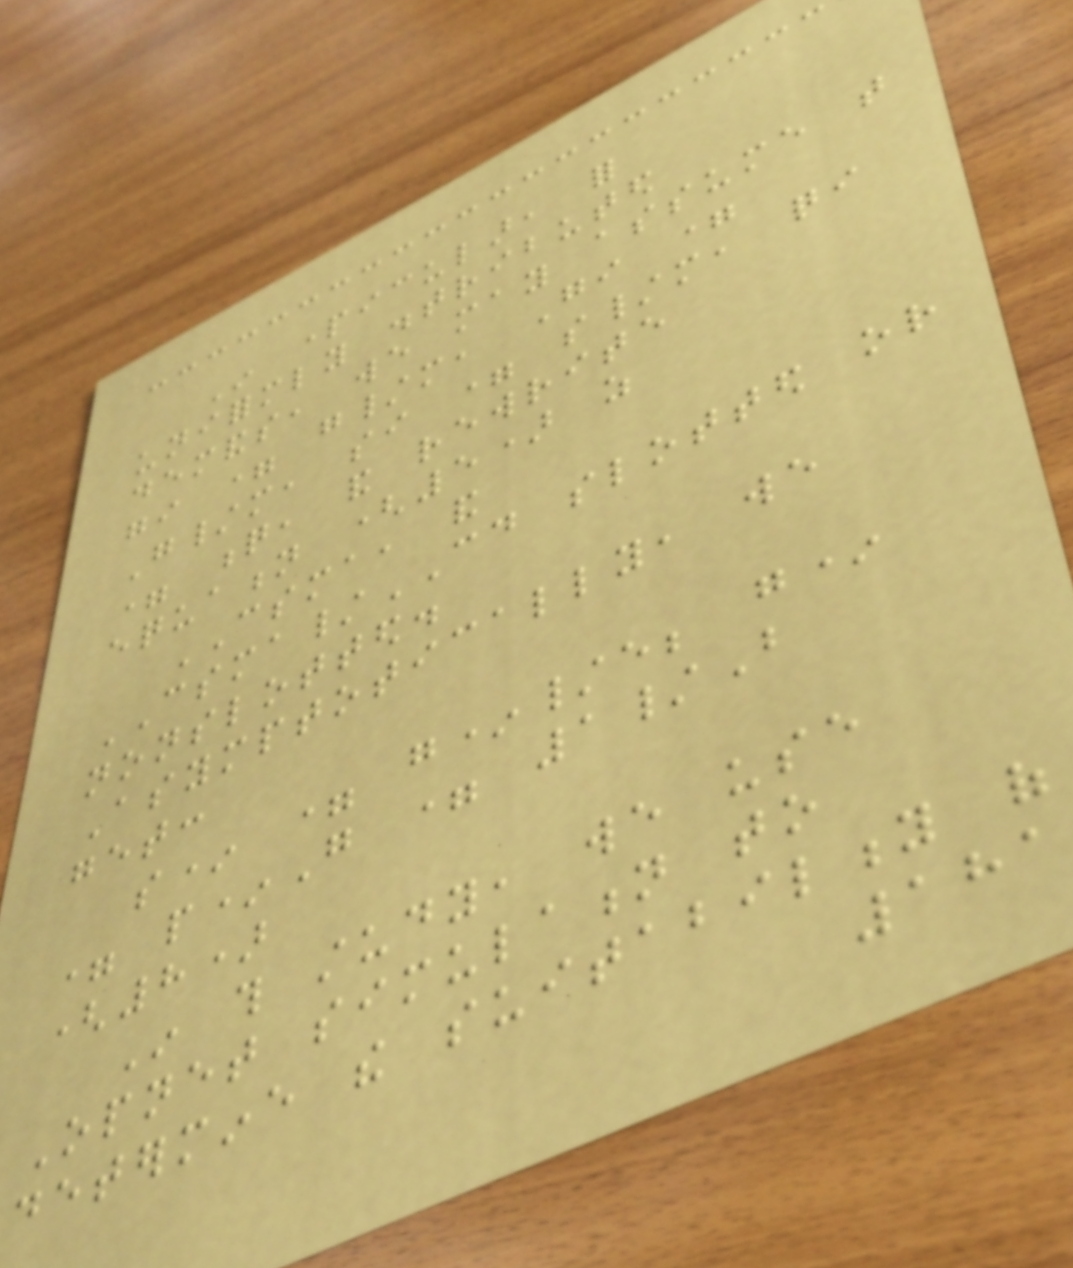In particular, for
uniformly distributed
demands, we may assume that
gi = g/m, Gi =
G/m, si = s/m, qi
= q, and rewrite
equation (5) as
CSMA, and
CSMA/CD slotted or
nonslotted.
Asymptotically, we
get:
s* = g*/e; g*
= p*G = 1/B
(8)
In this study, we use
Opnet simulation to
determine the suitability of
181
